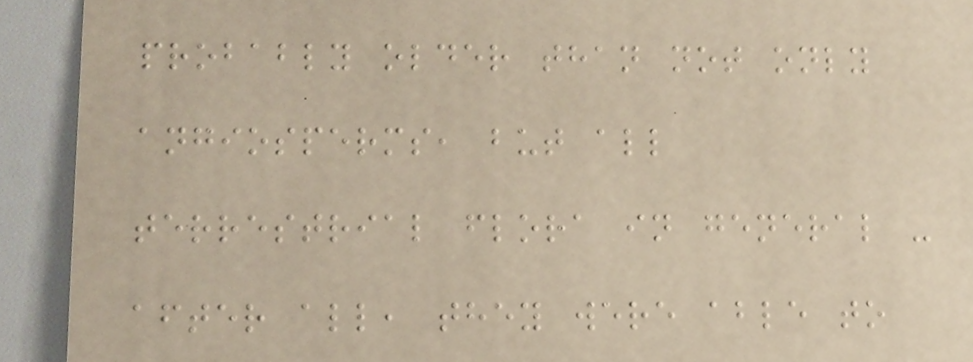probably older than not only
angiosperms, but all
terrestrial flora in general -
after all, they were able to
